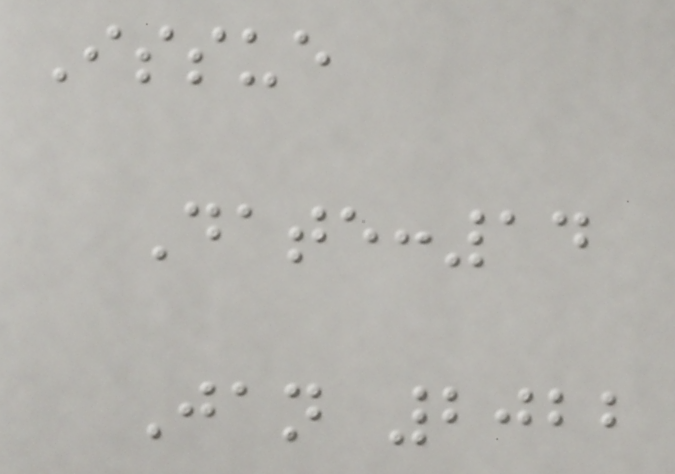Issue
Date:14
Jan 2022
